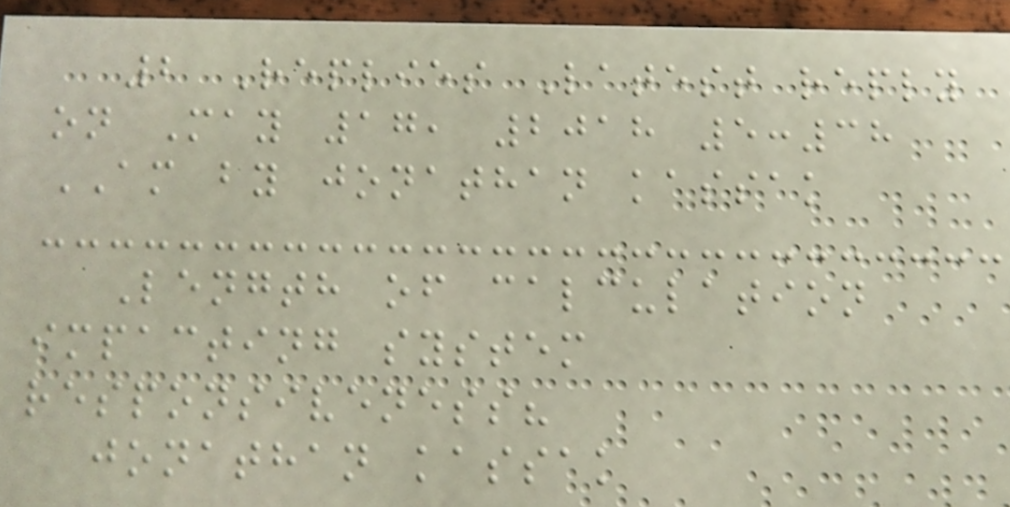2 Replies Latest reply
on May 17, 2018 5:38
AM by jonathan kassak
Length of calculation
impacting system
responsiveness?
jonathan kassak
